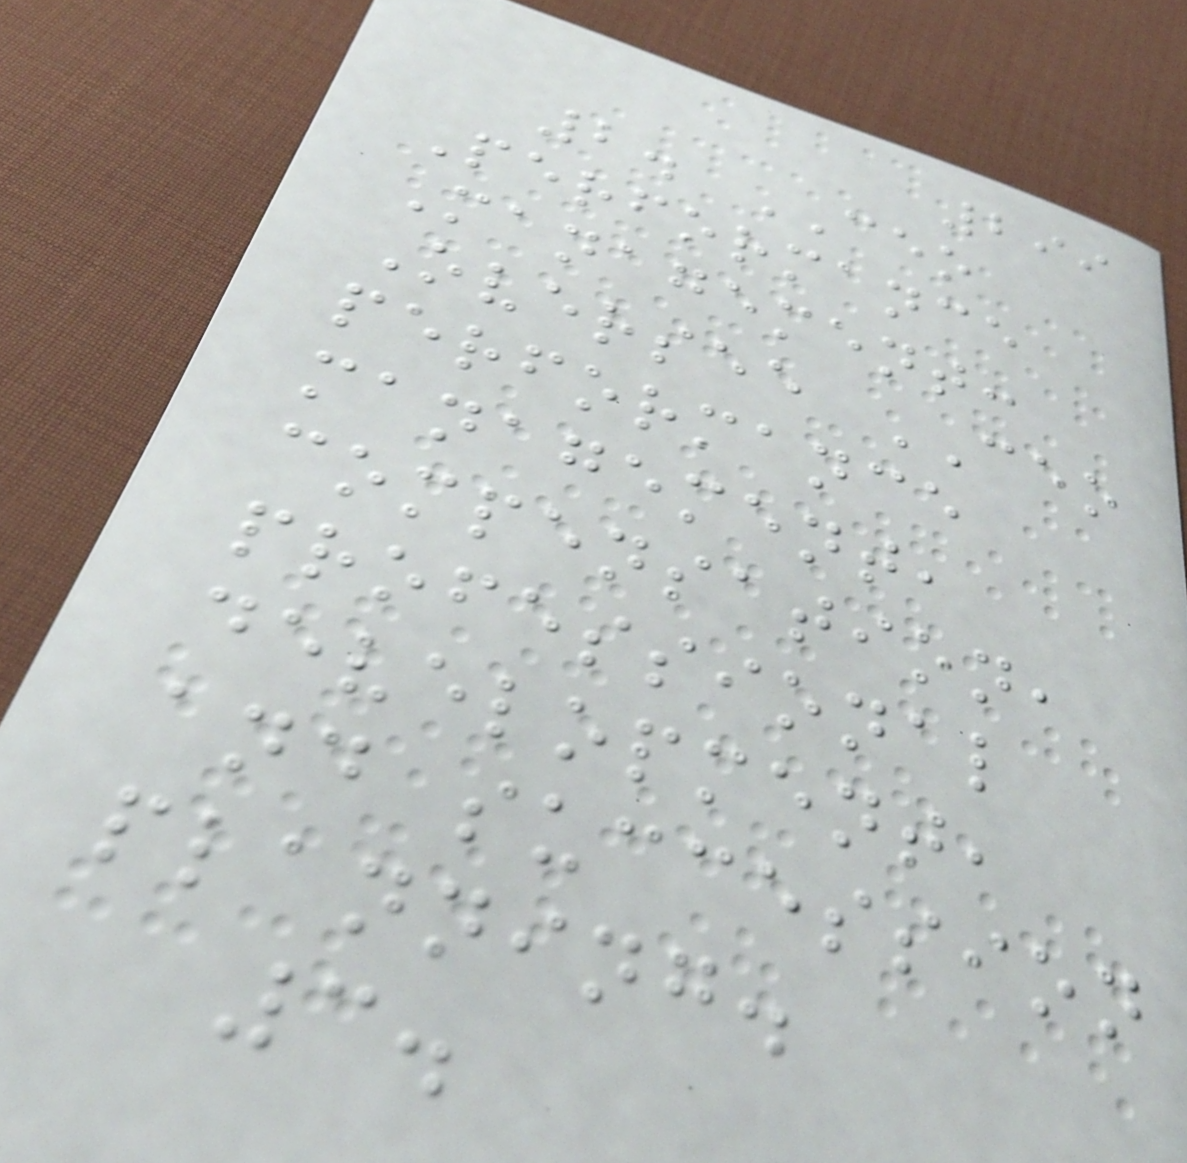299
2. CEO
Performance
Management:
Oversee CEO
performance
management,
compensation,
professional
development,
and succession
planning.
3.
